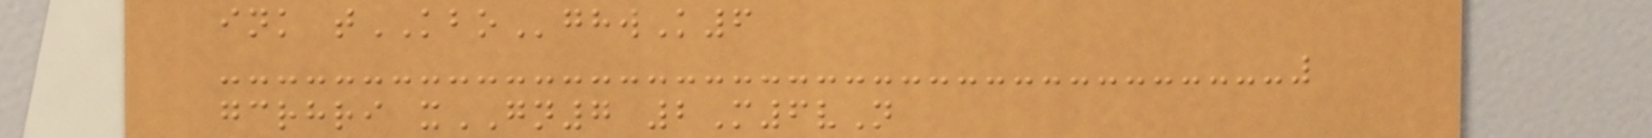ink tKBOghwK6
gcrhri xGN7 2M6vN
